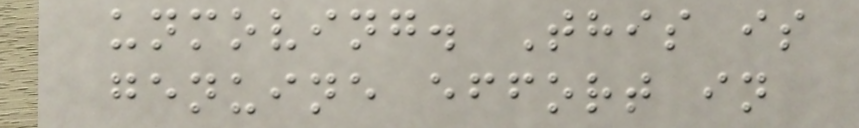unmoving. This is
genuine effort in
